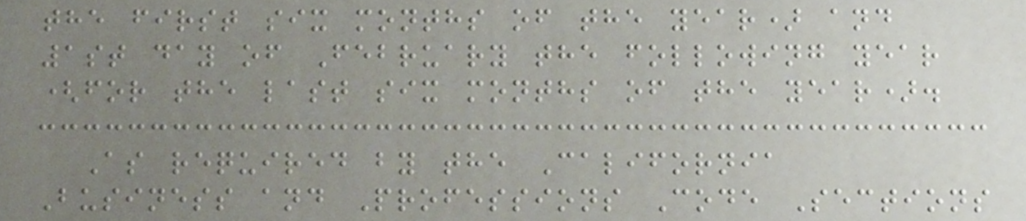the first six months of the year) and
1st day of February the following year
(for the last six months of the year).
As required by the California
Business and Professions Code Sections
